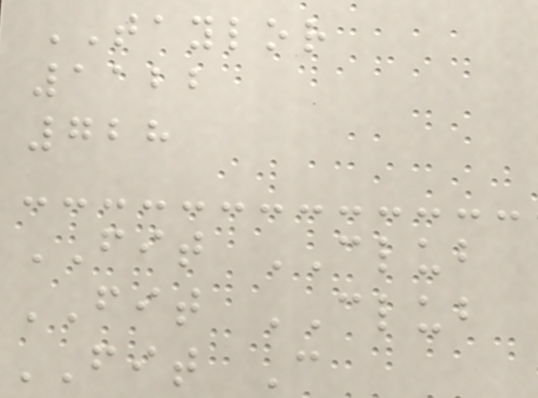TAYLOR
1122
728
FIT CLUB
FIT CLUB
FIT C
